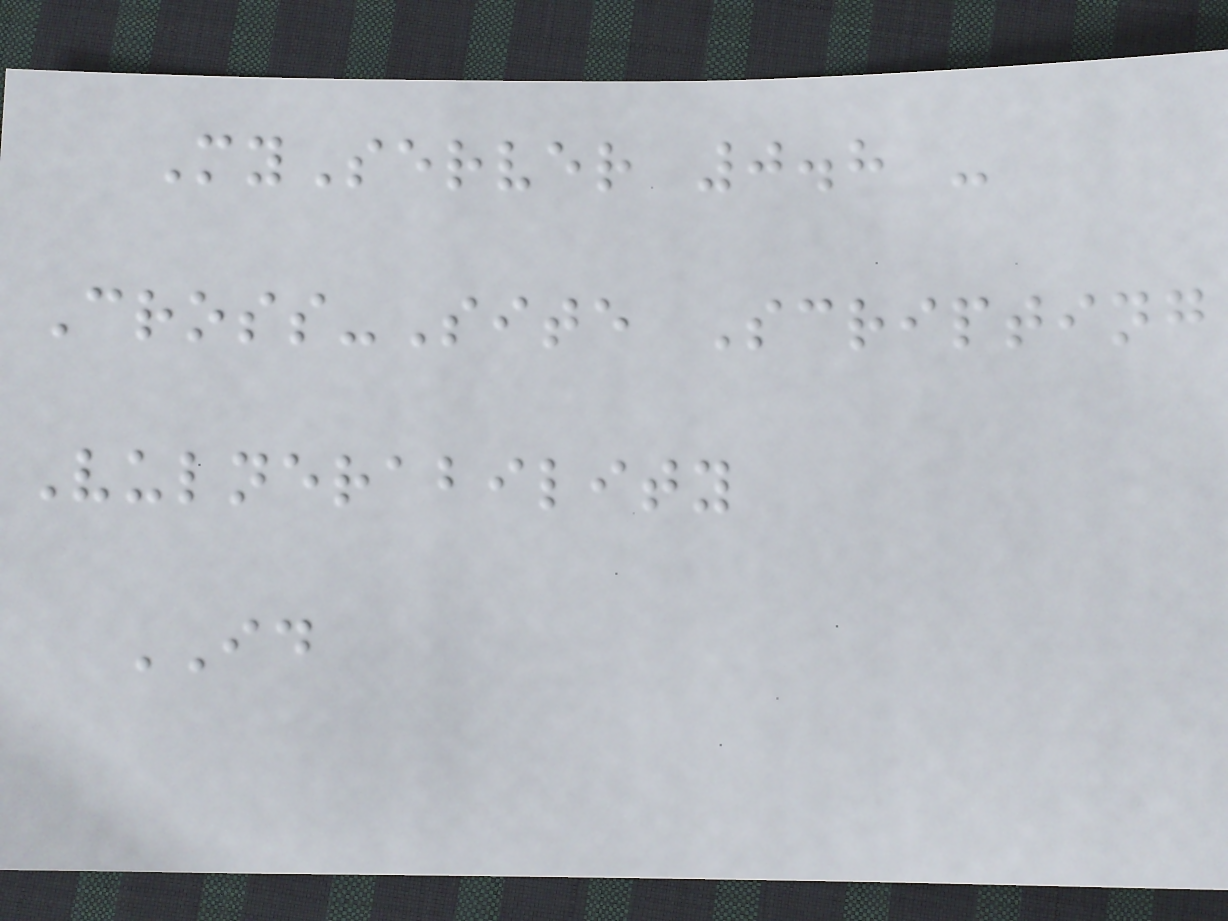MyServer 0.8 -
Cross-Site Scripting
Vulnerability
ID
